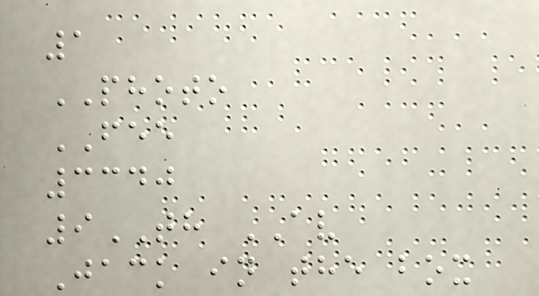1
PHOTO
FEE
3340
9TH AV
Jack in the box
